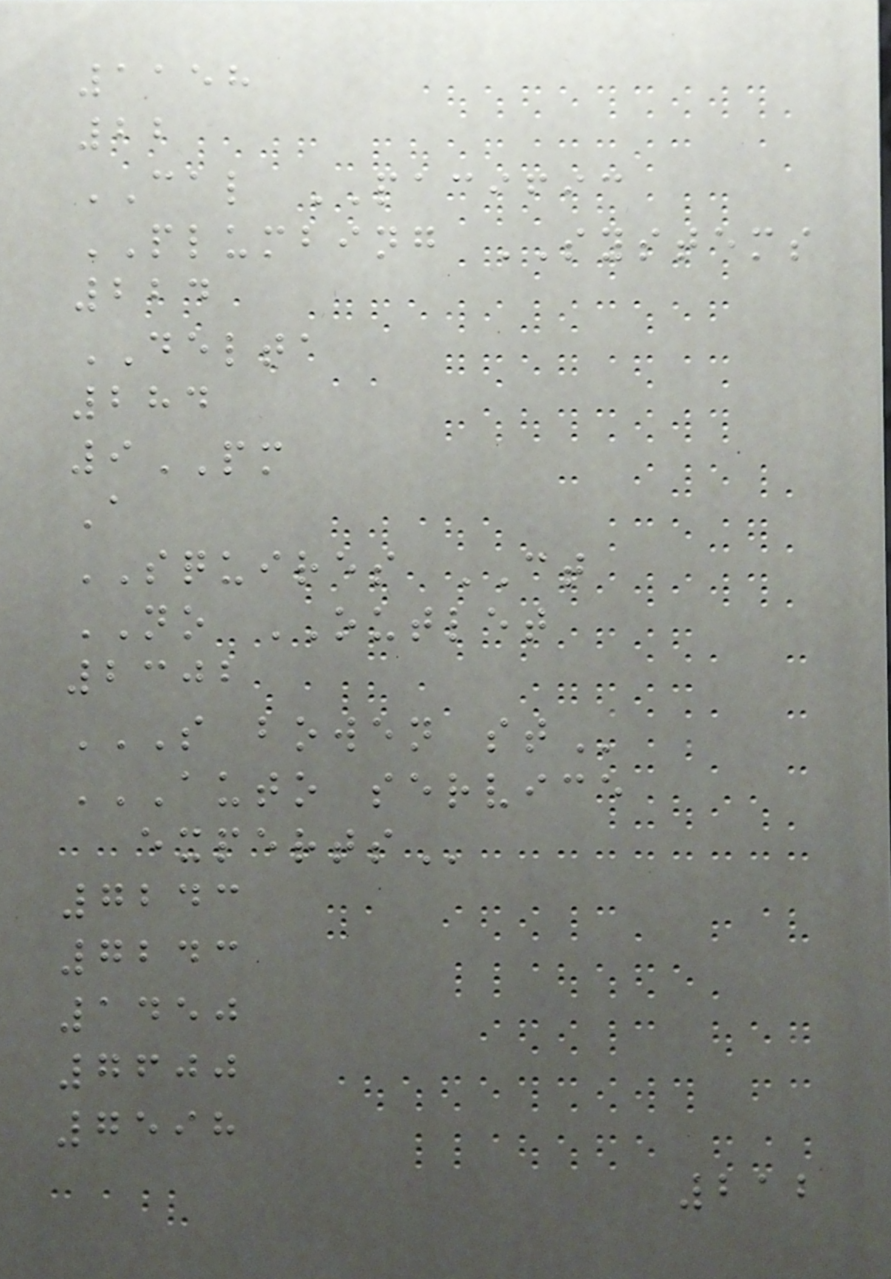1158
22
CAL PACIFIC
PLUMBING SYSTEMS
224
DELTA
284
9PM
A
SQUIRES CT
NO OUTLET
2302
S BOWEN ST
AUTO SERVICE
EXPERTS
7243
7243
1450
7600
7598
212
